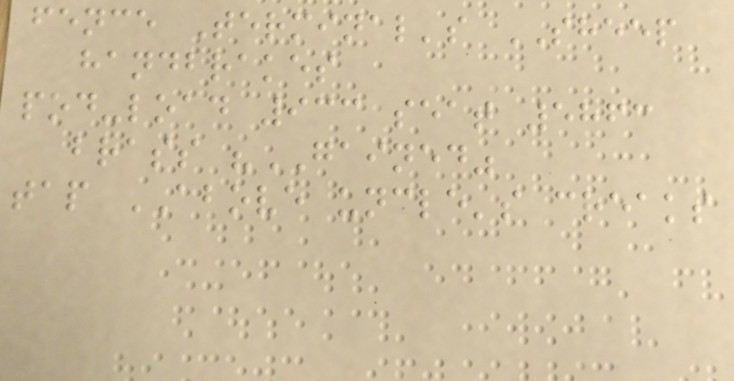fence Terminal's SHEEP
handbrakes
pod-load 933 seat 5863
brass "GAINED"
tap ABOVE uncle's creaks
